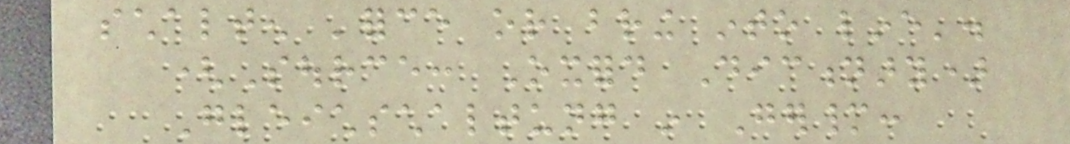schalten 'force or bring into line'.
(Source: Oxford Dictionary)
Gleichschaltung in Germany:
